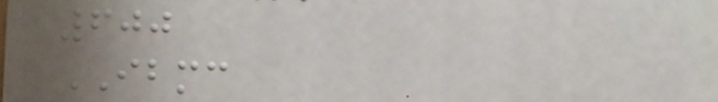600
IBMC
